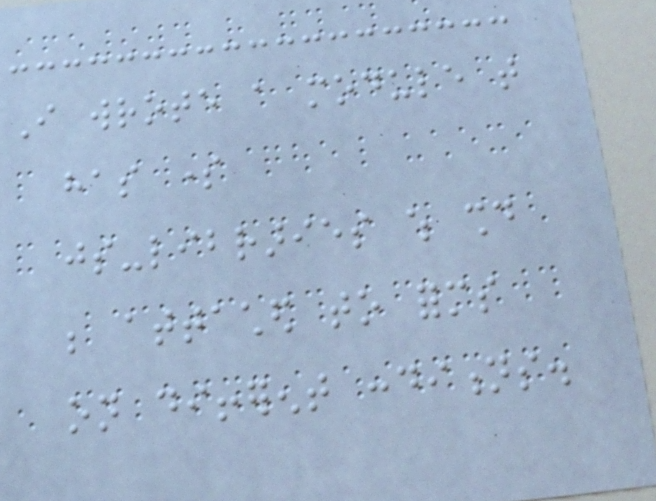I wrote a module that
has some
js-libraries which should
be attached to forms
on different conditions.
